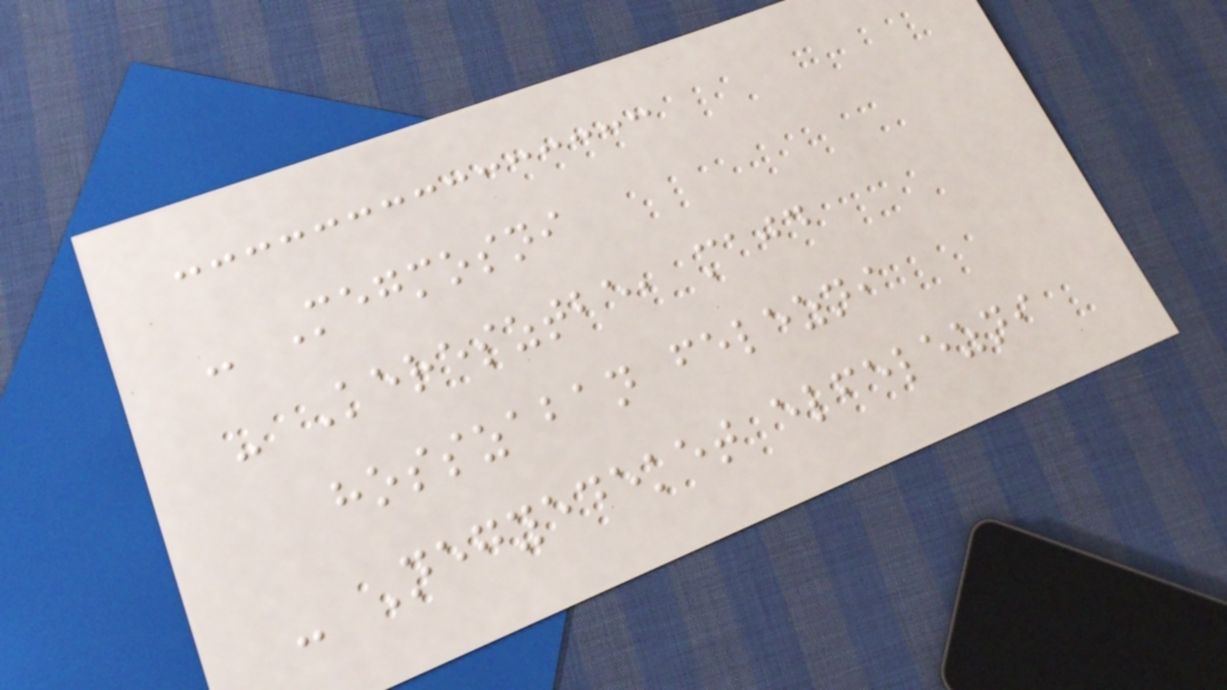- Megmosni
- Keresztbe, majd
hosszaban felezni
- Negyedeket elfelezni
